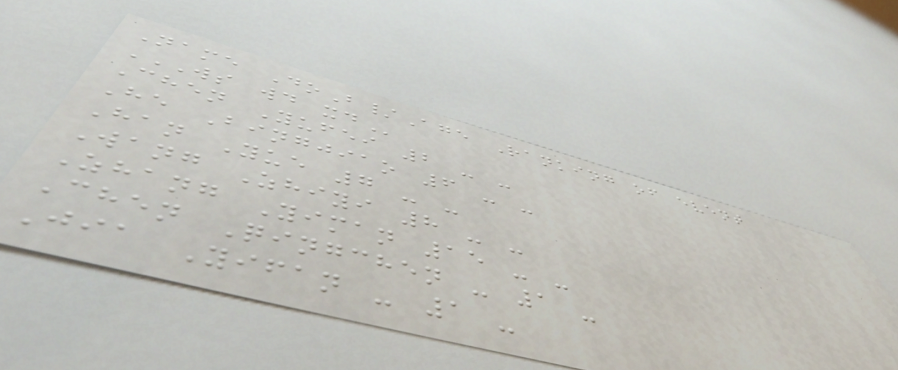Name DoB/Age Ranking of event
WS WD XD
Chen Yufei 2 - -
He Bingjiao 6 - -
Han Yue 7 - -
Wang Zhiyi 8 - -
Zhang Yiman 15 - -
Chen Qingchen - 1 -
Jia Yifan - 1 -
